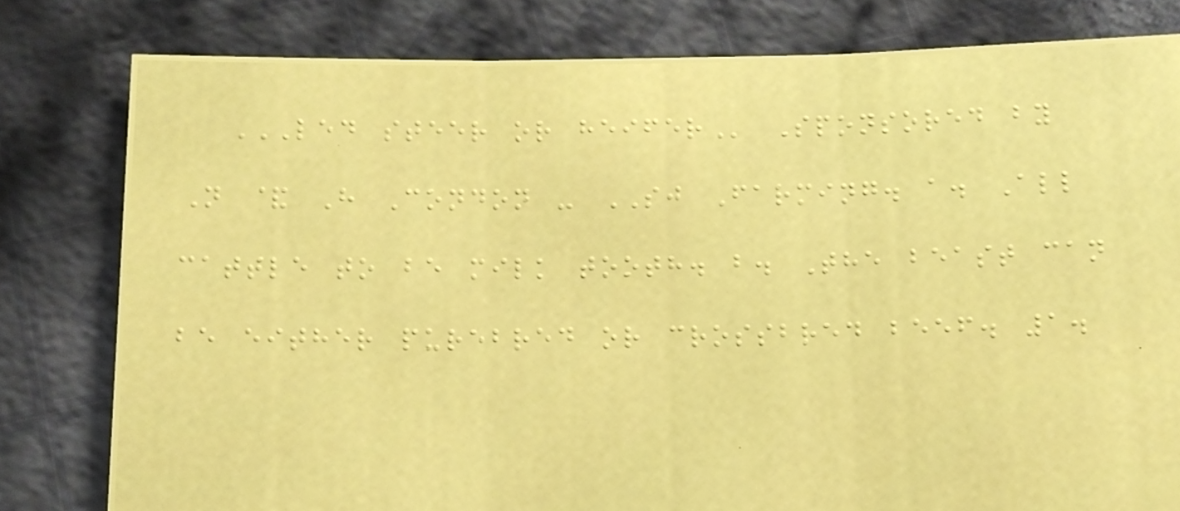LED STEER OR HEIFER Sponsored by
N & H Condon - SJ Farming. a. All
cattle to be milk tooth. b. The beast can
be either purebred or crossbred beef. 1.
